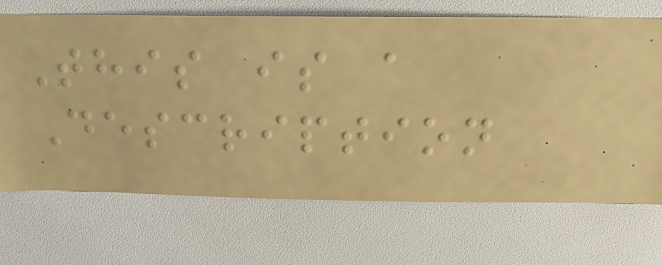This is a
Description
